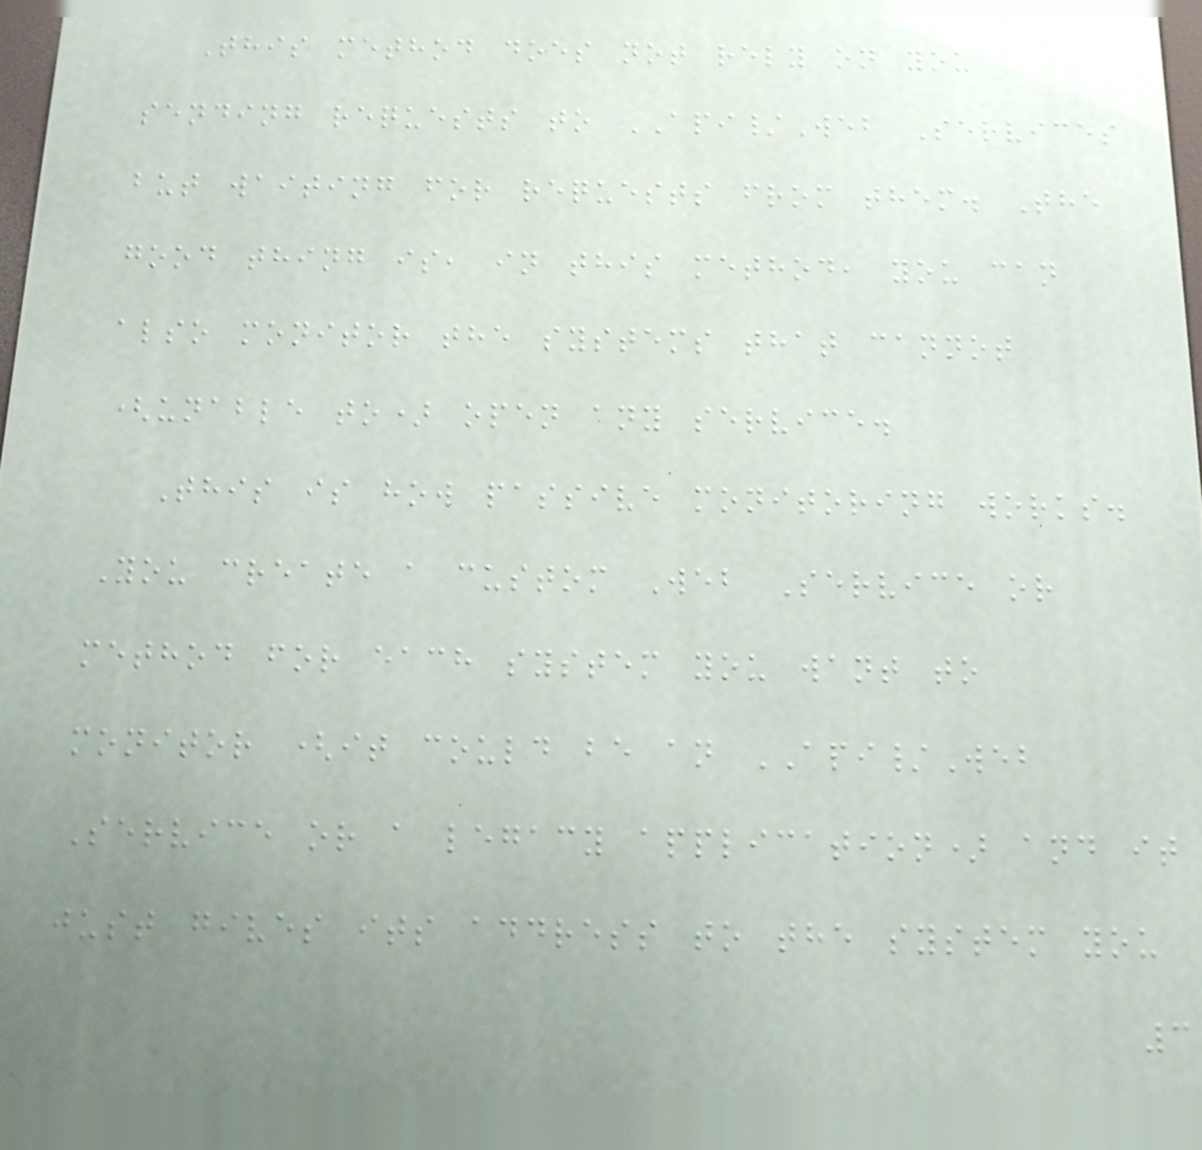This method does not rely on you
sending requests to API/Web Services
but waiting for requests from them. The
good thing is, in this method, you can
also monitor the systems that cannot
(unable to) open any service.
This is how passive monitoring works.
You create a custom Web Service or
method for each system you want to
monitor (it could be an API/Web
Service or a legacy application) and it
just gives its address to the system you
3
